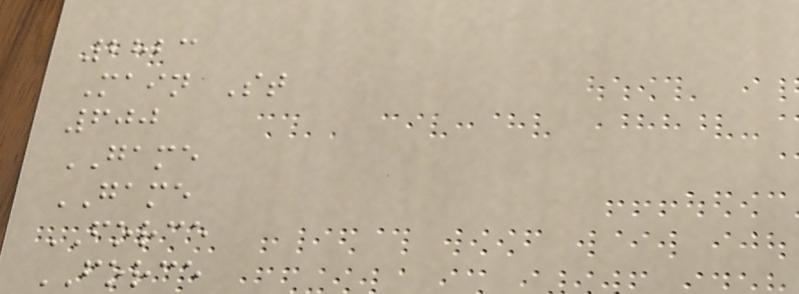2823
Main St
600
GAME
GAME
FORCE
FORCE
